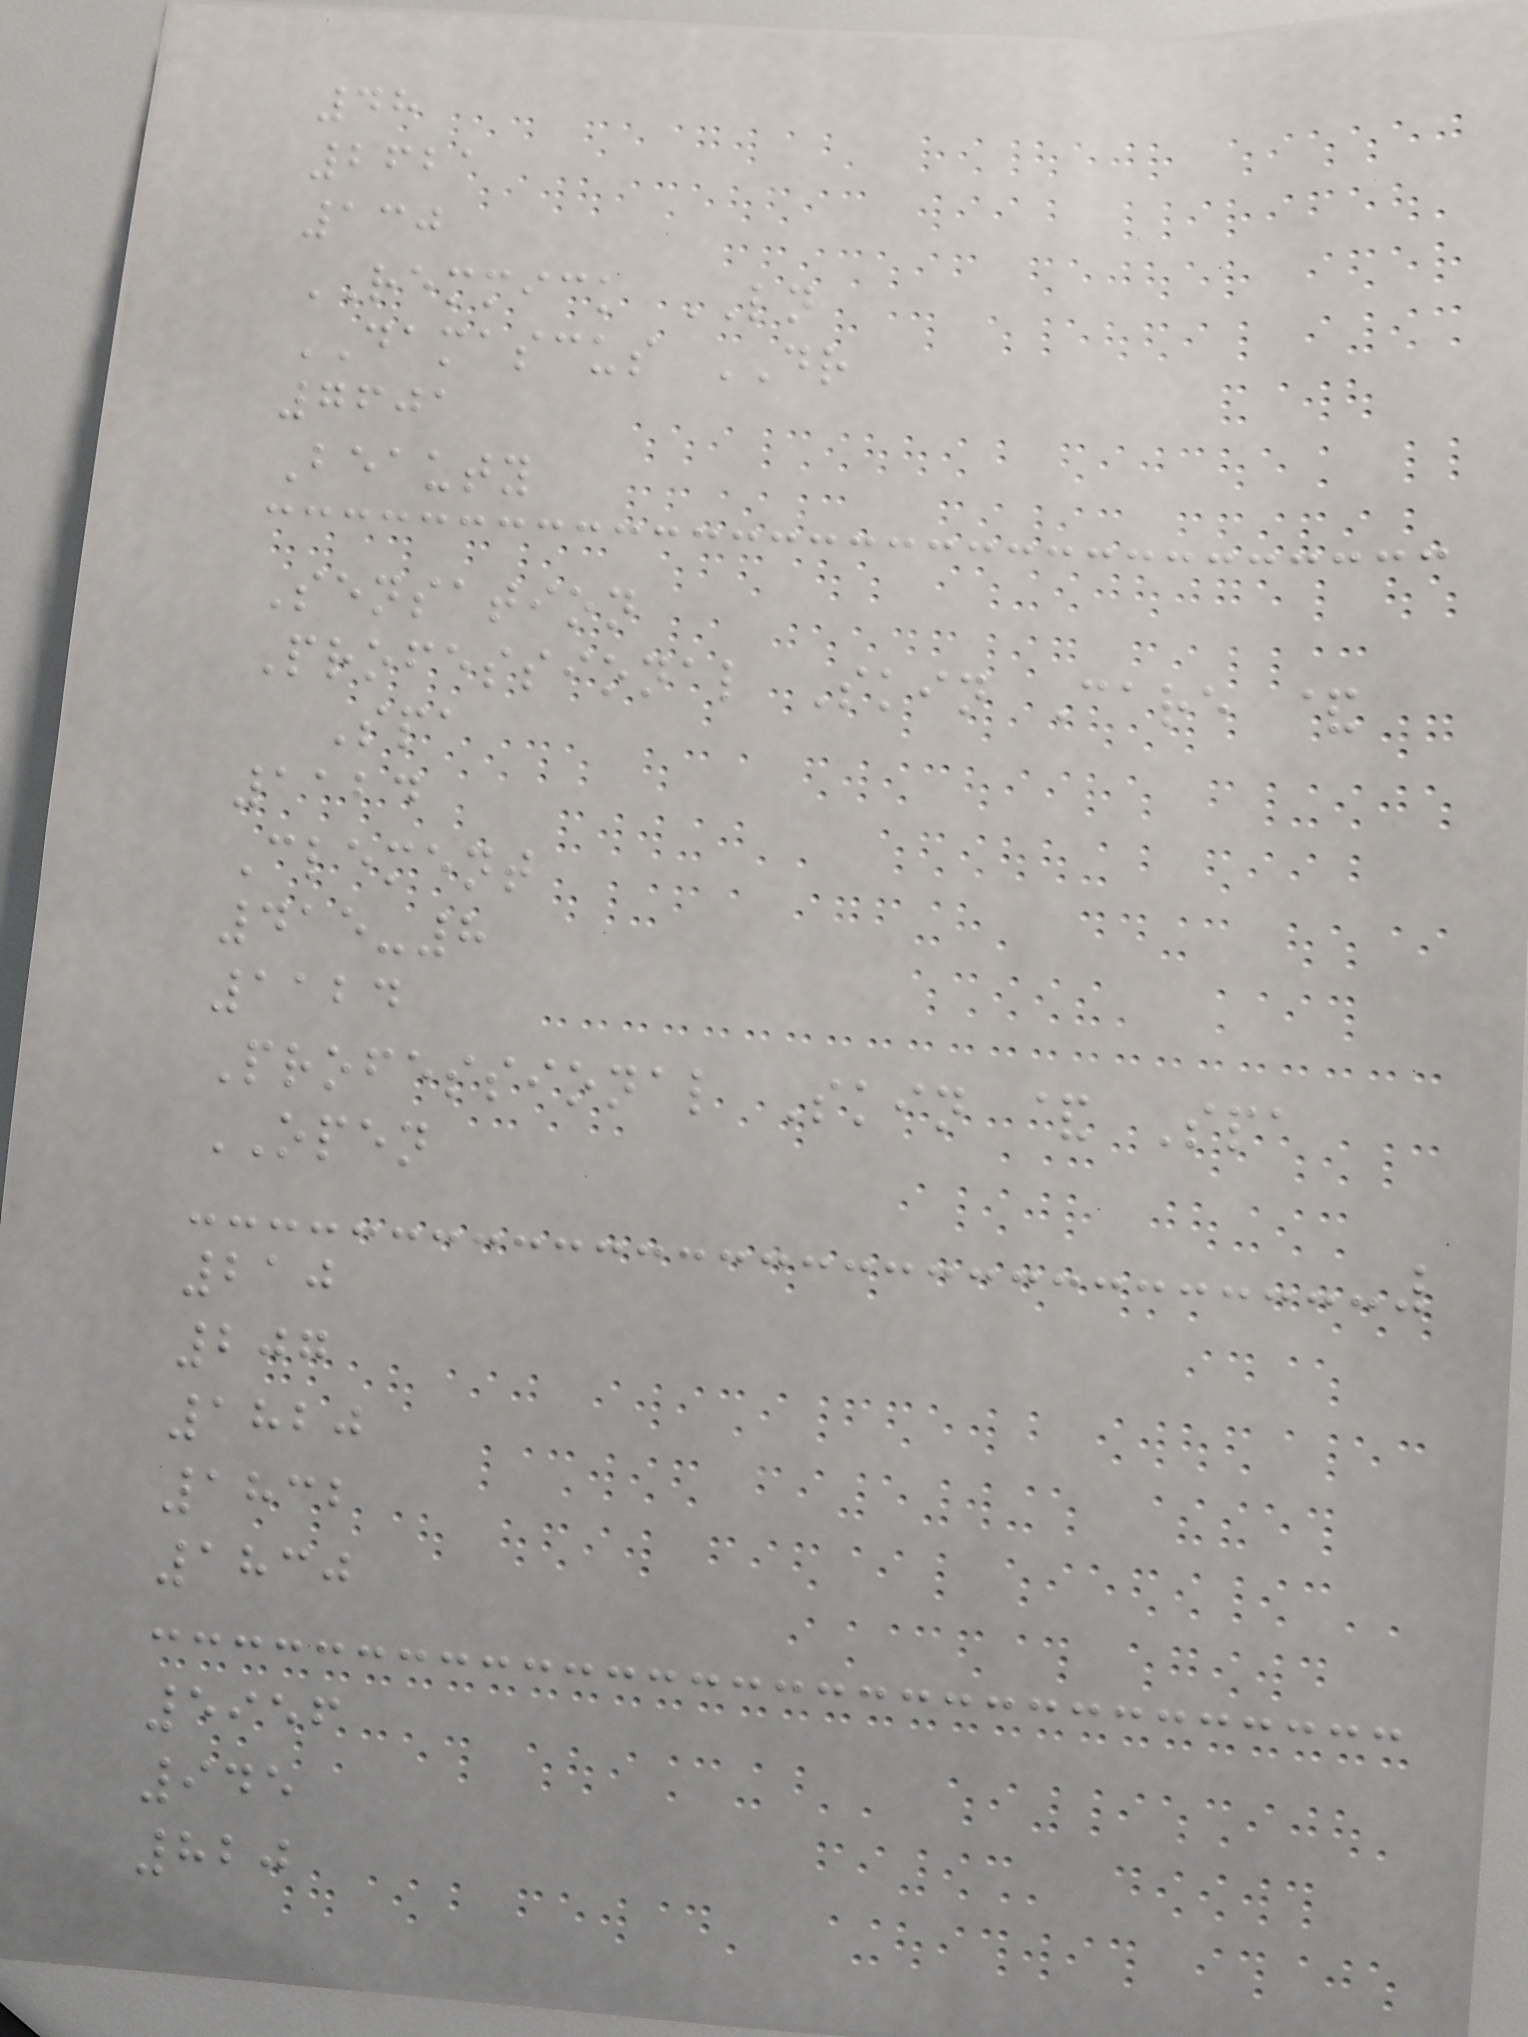48
2621
130
REMMICK LN
DAMASCUS DR
7601
Beauty
Sensation
Professional Skin Care &
Spa
1124
Clement
415-8
1124
Professional Skin & Spa
OPEN
210
207
1820
1832
1830
5956
945
820
